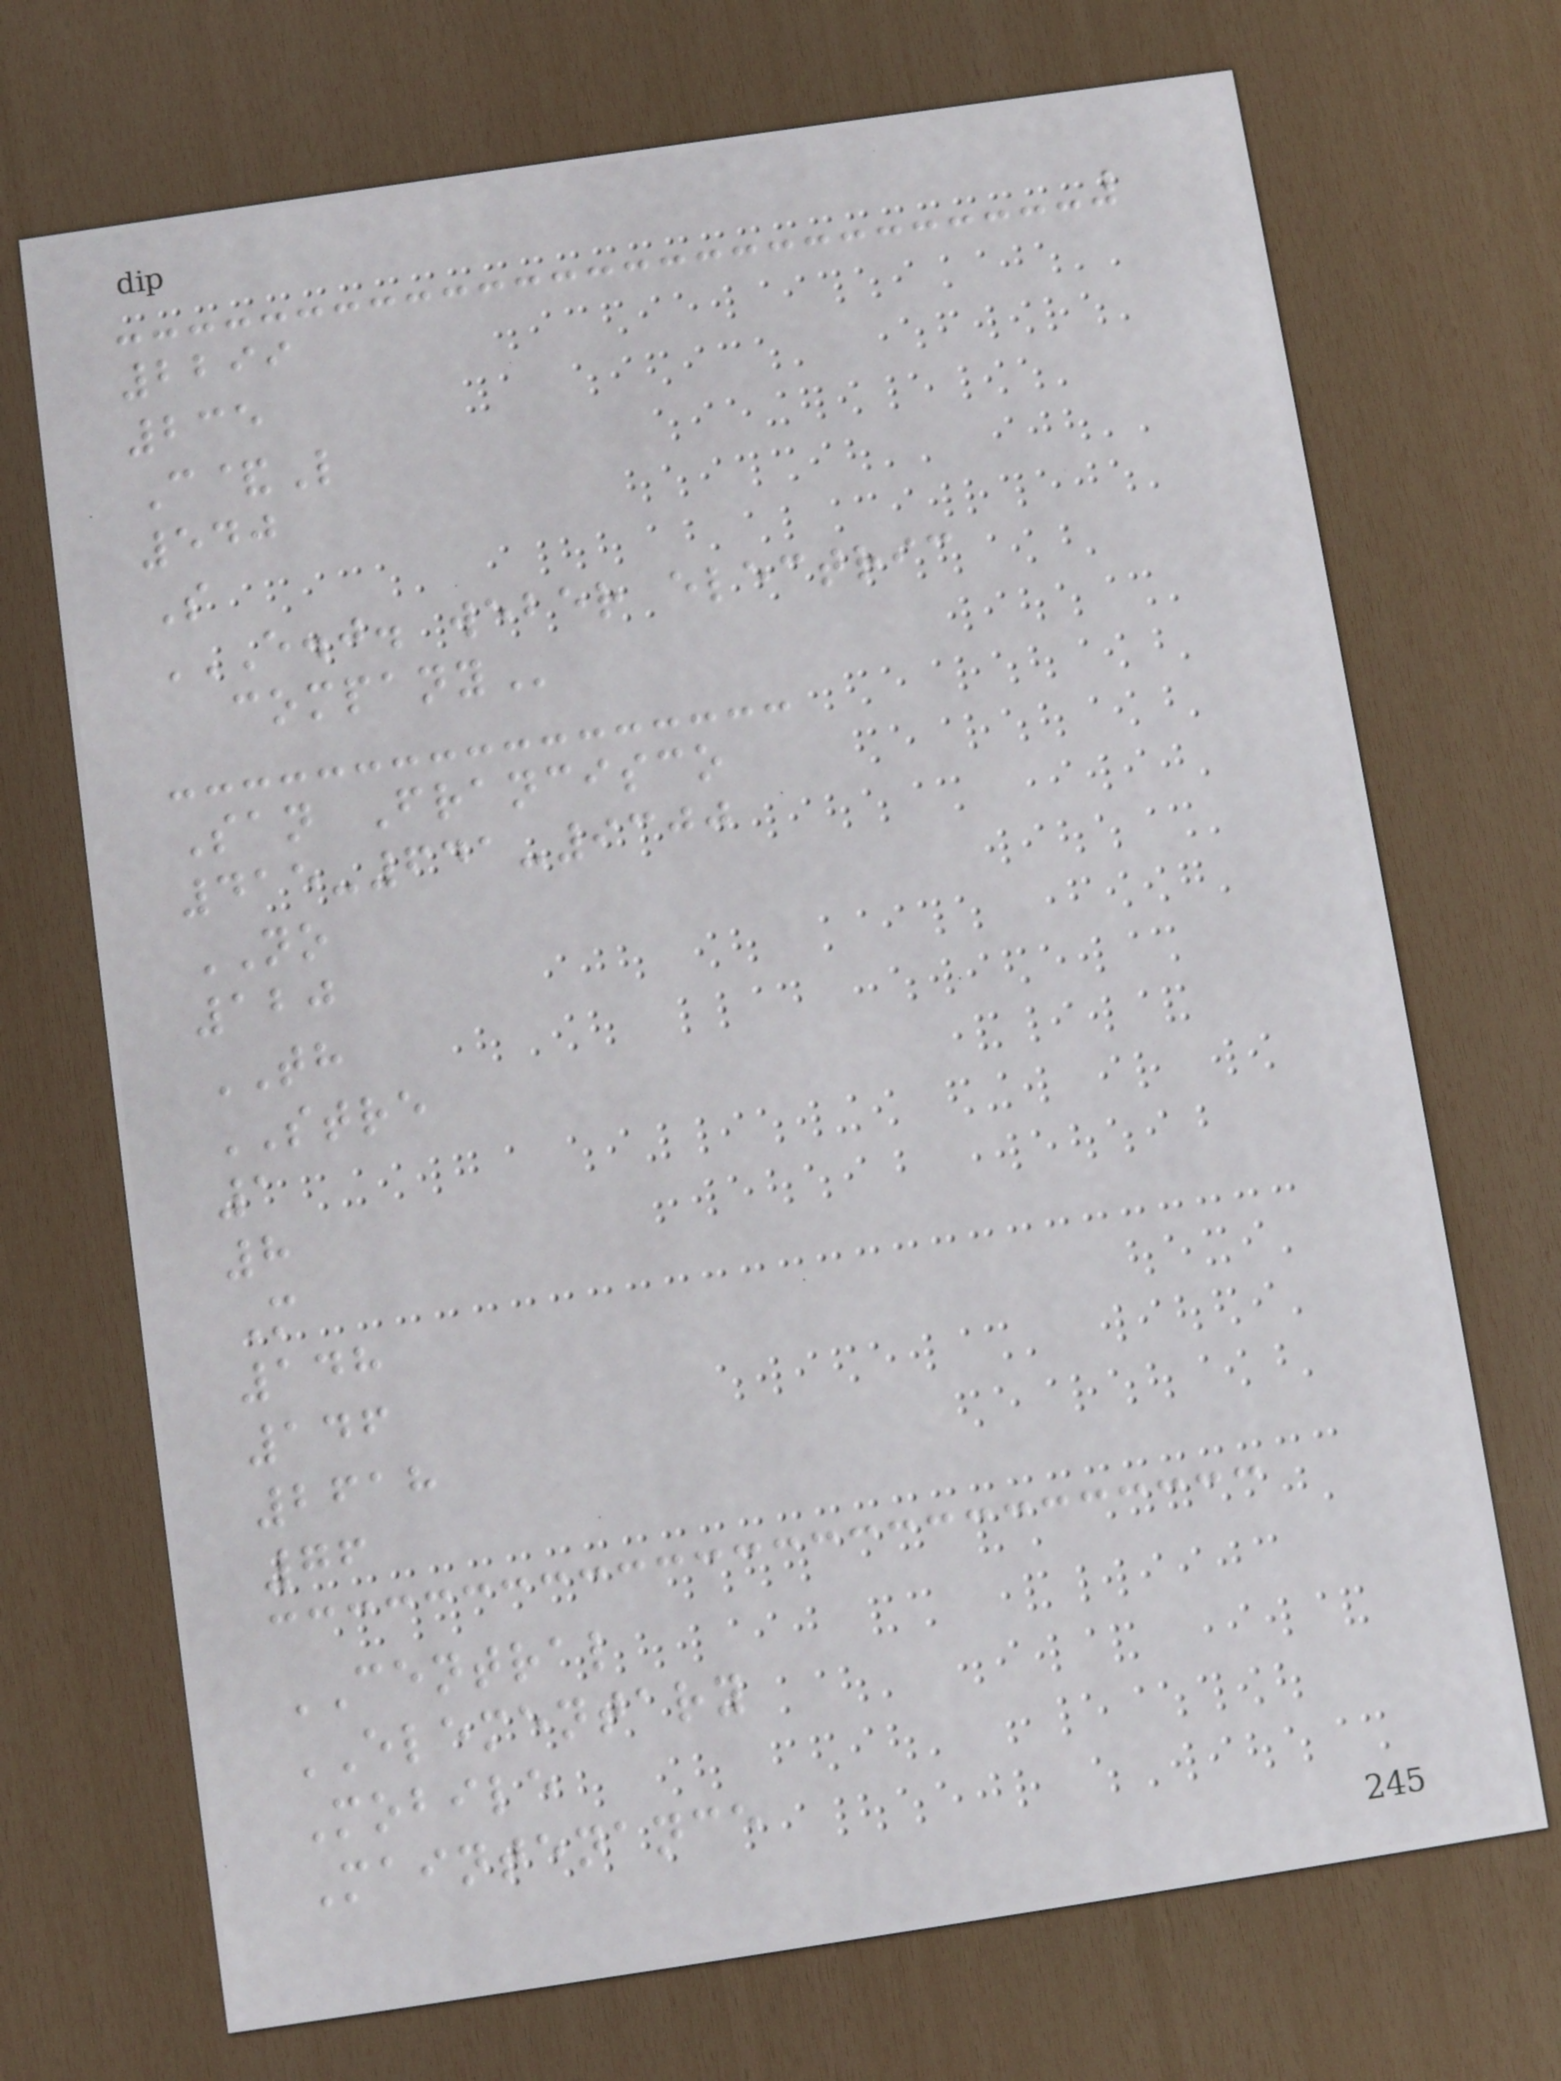2299
235
C&L
540
S
E.J. WEBER ELECTRIC
COMPANY
San Francisco
415-641-9300
NO
120
TH
STRE
1
8
M
148
146
2618
76
CENTRAL
ELEMENTARY
Mobile
Maintenance
